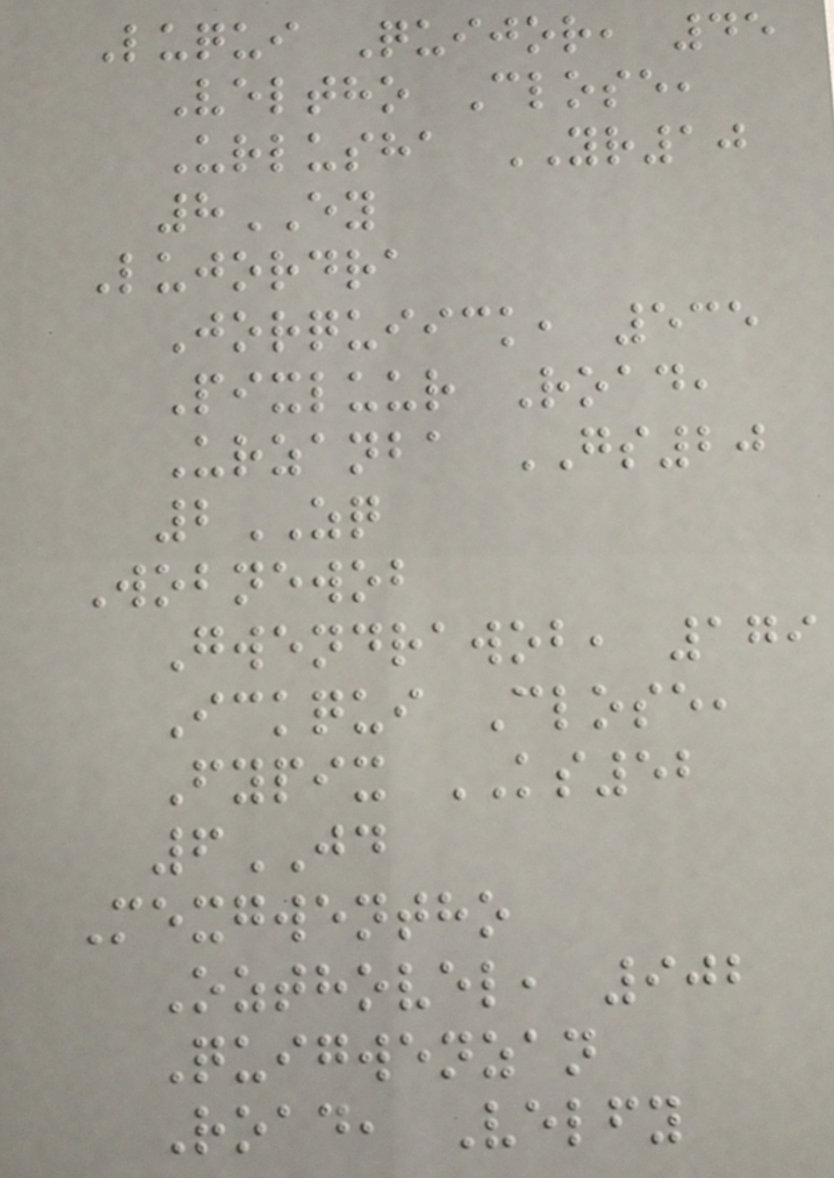Luqui Quijor, 45
Veltho Close,
Urlusha YR10
8EY
Lujordra
Jorquiick, 535
Pixluur Road,
Urzanba GS20
2ZQ
Wobnewob
Gwendrawob, 179
Ickqui Close,
Fypix KS52
6JD
Mexgwentho
Ozthovel, 902
Quigwenzan
Road, Velfy
